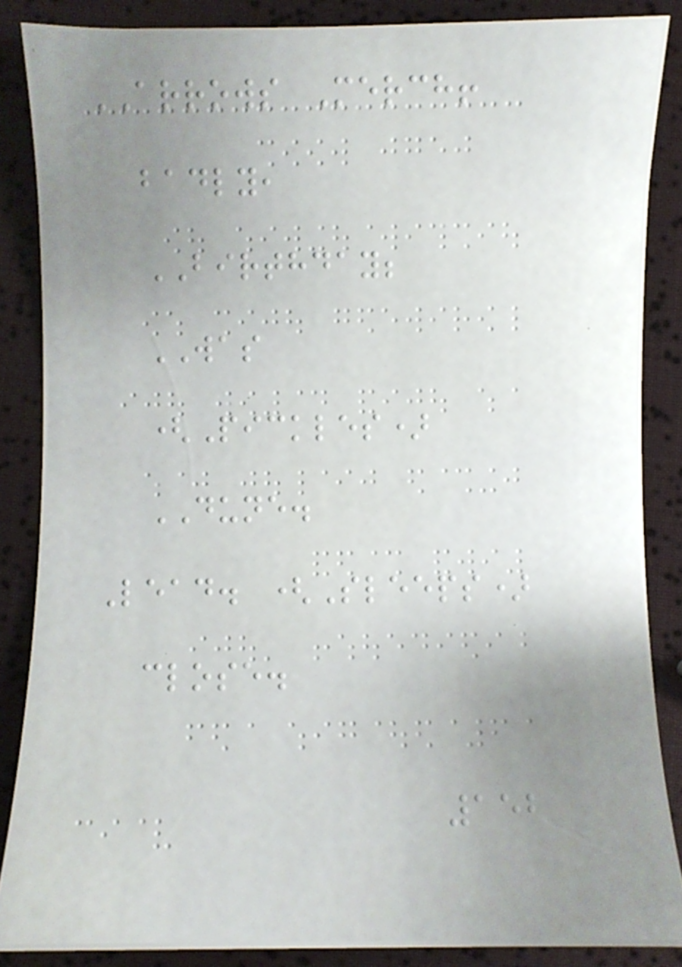ARROWS Merch!
badly,
BIRTHDAY;
WAS
(Pickles)
DUNE.
Lead. (Sleeps)
close.
152
